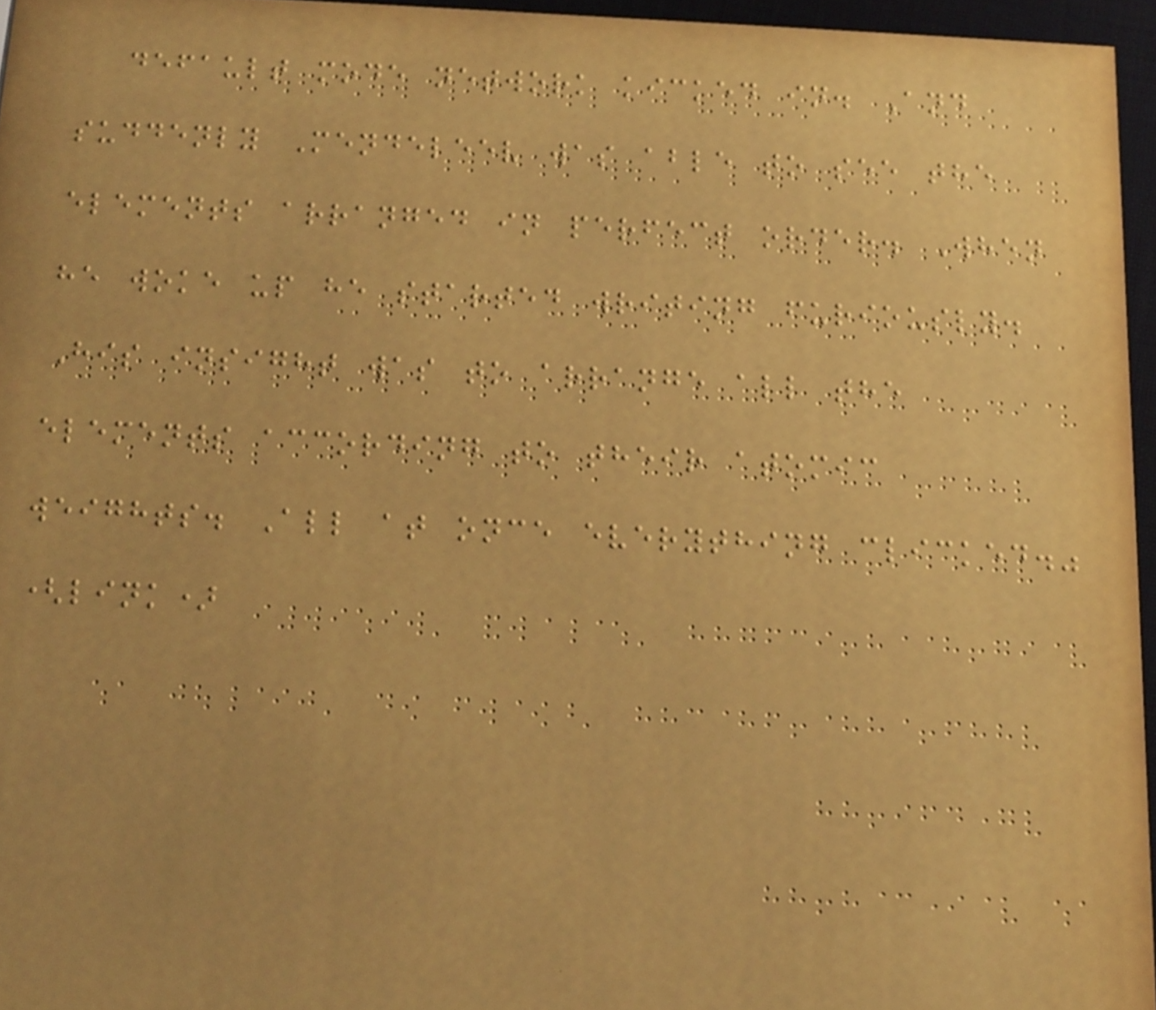default mode network kicked in. And
suddenly Mendeleev was able to see the
elements arranged in perfect order. When
he woke up he started writing furiously.
His insight was to arrange all the
elements according to their atomic
weights. All at once everything clicked."
(link)
